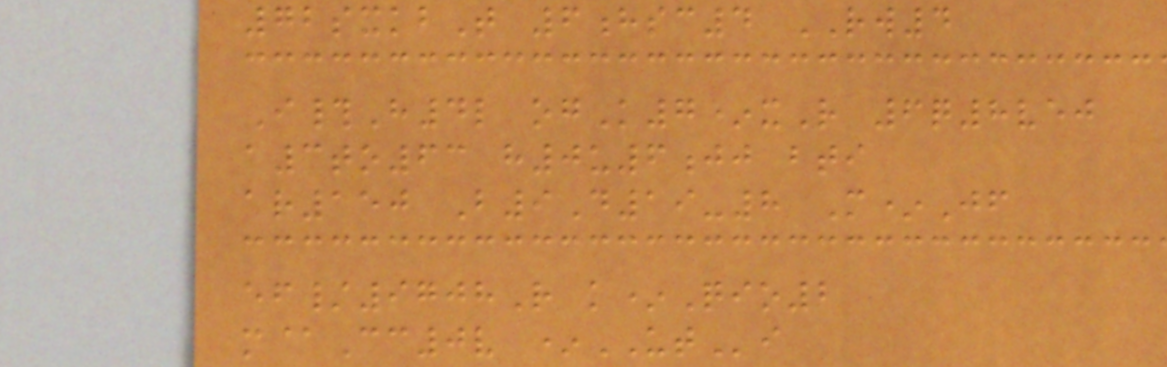72sxkbT 6hsc4 RW4
I#H4l ogK7*xR 6q8vej
a3to63 h0u6jj bti
ar150 B9D19-8 M*Jf
ef/9708R k*Qio2
m@Cc0v *UTi
